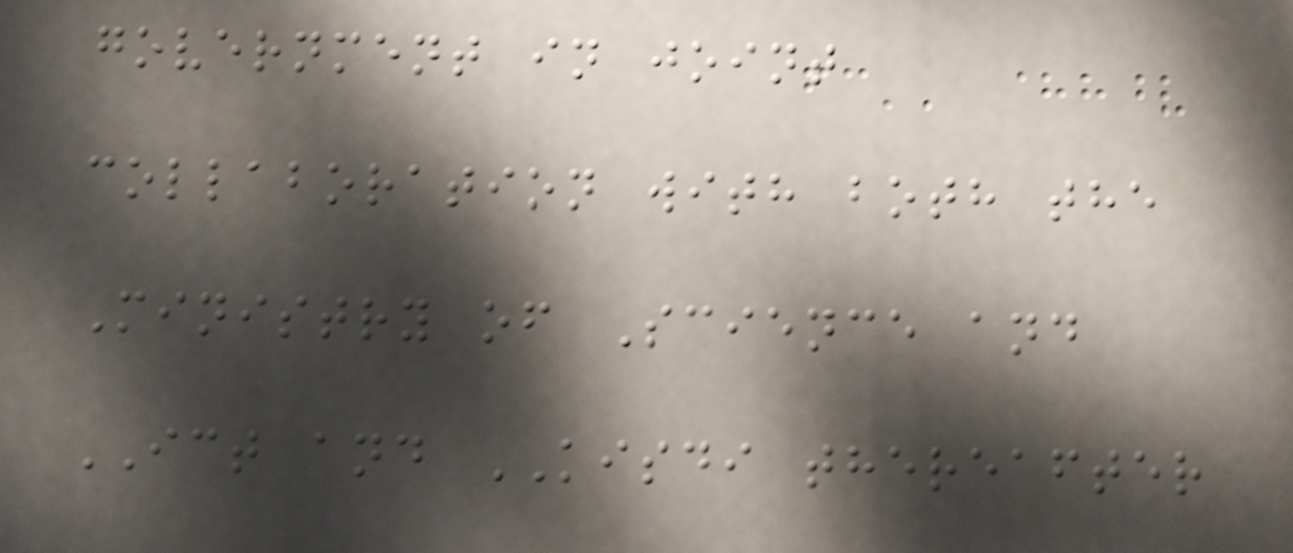government in joint
collaboration with both the
Ministry of Science and
ICT and KISDI thereafter
